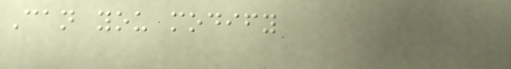Can you modify
